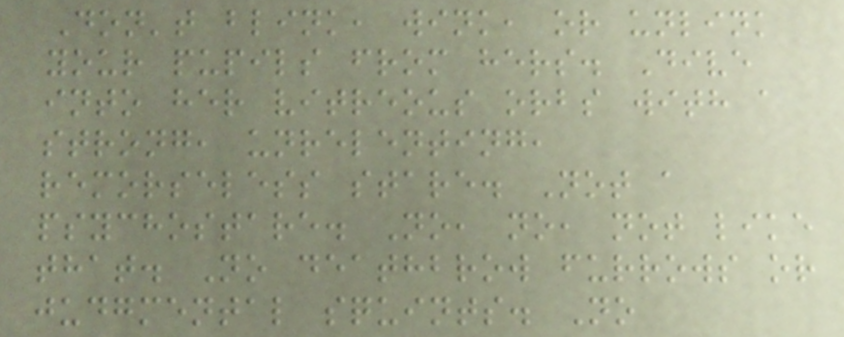Don't blink, wink, or unlink
your pupils from hers. Dive
into her vitreous orbs with a
strong, unrelenting,
remorseless stare. Not a
psychostare. No, no, not like
that. No deathbrow furrows or
judgmental squints. No
